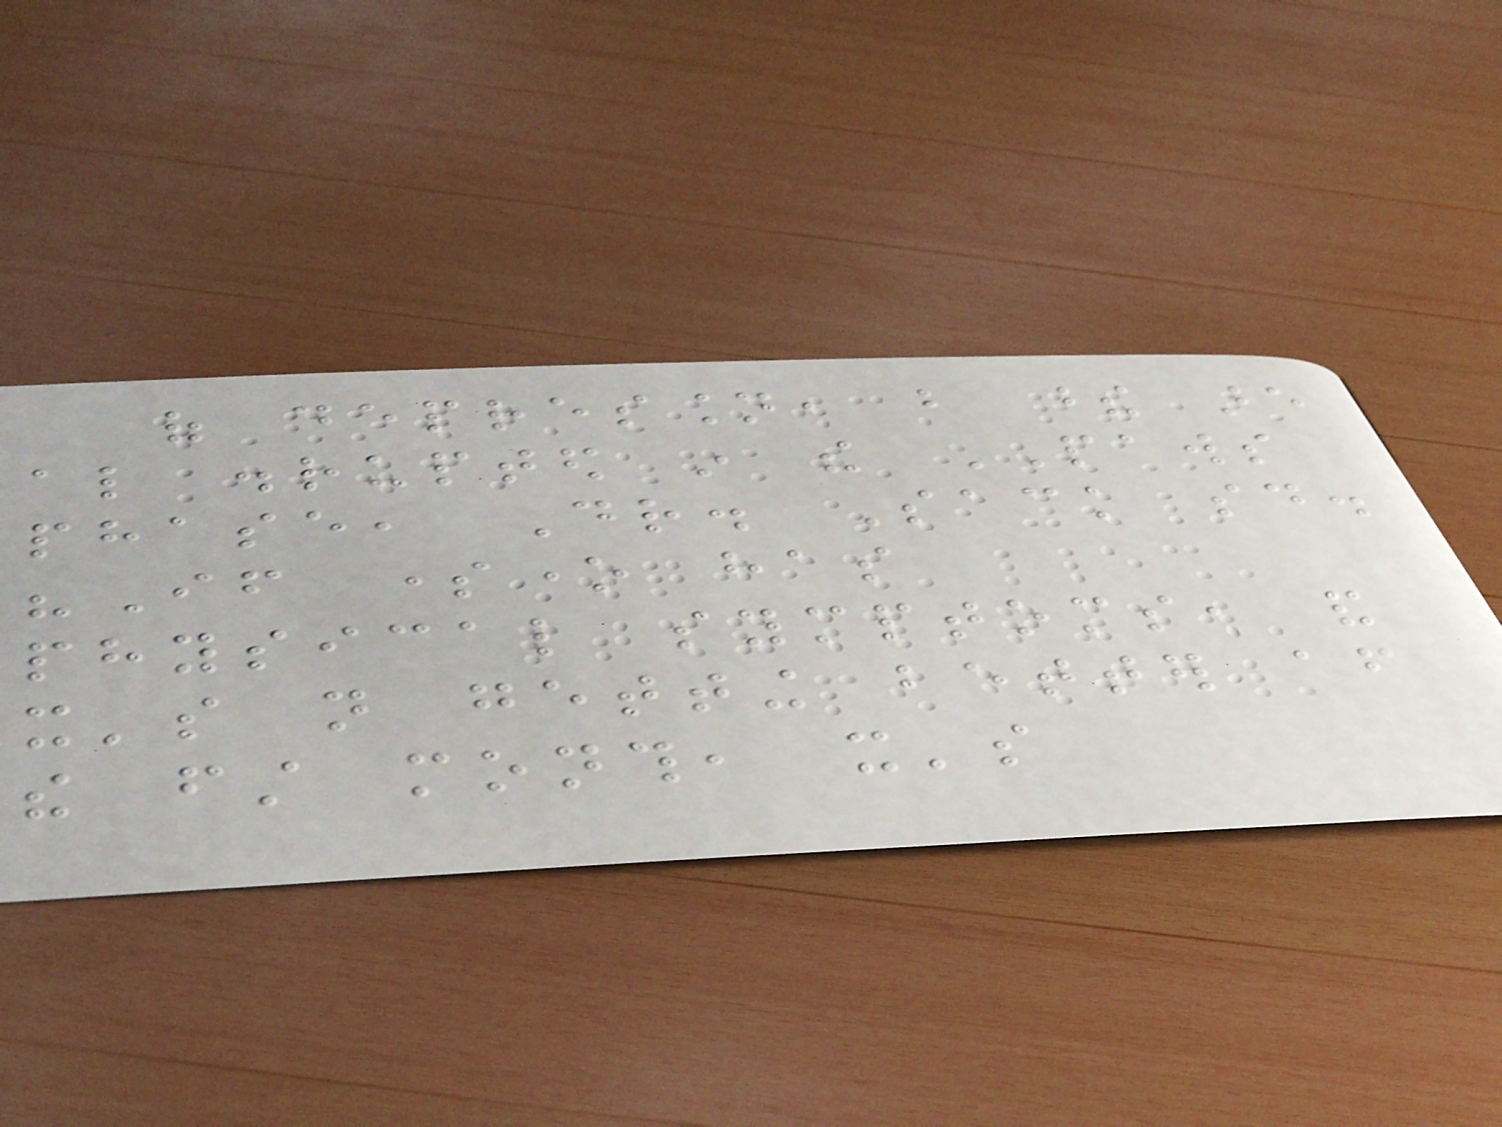of depression, but these are
also disrupted in the PAWS
phase, Dr. Sack said.
"If someone has
physical symptoms, and
it's not getting better after
the first month, it's
